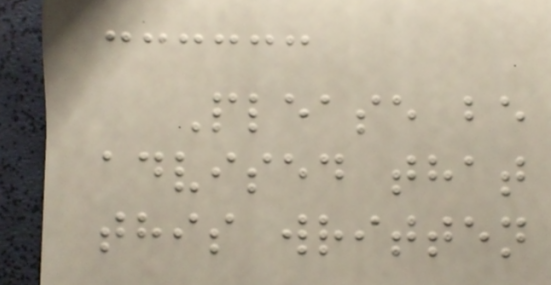Please be
advised that
this written
